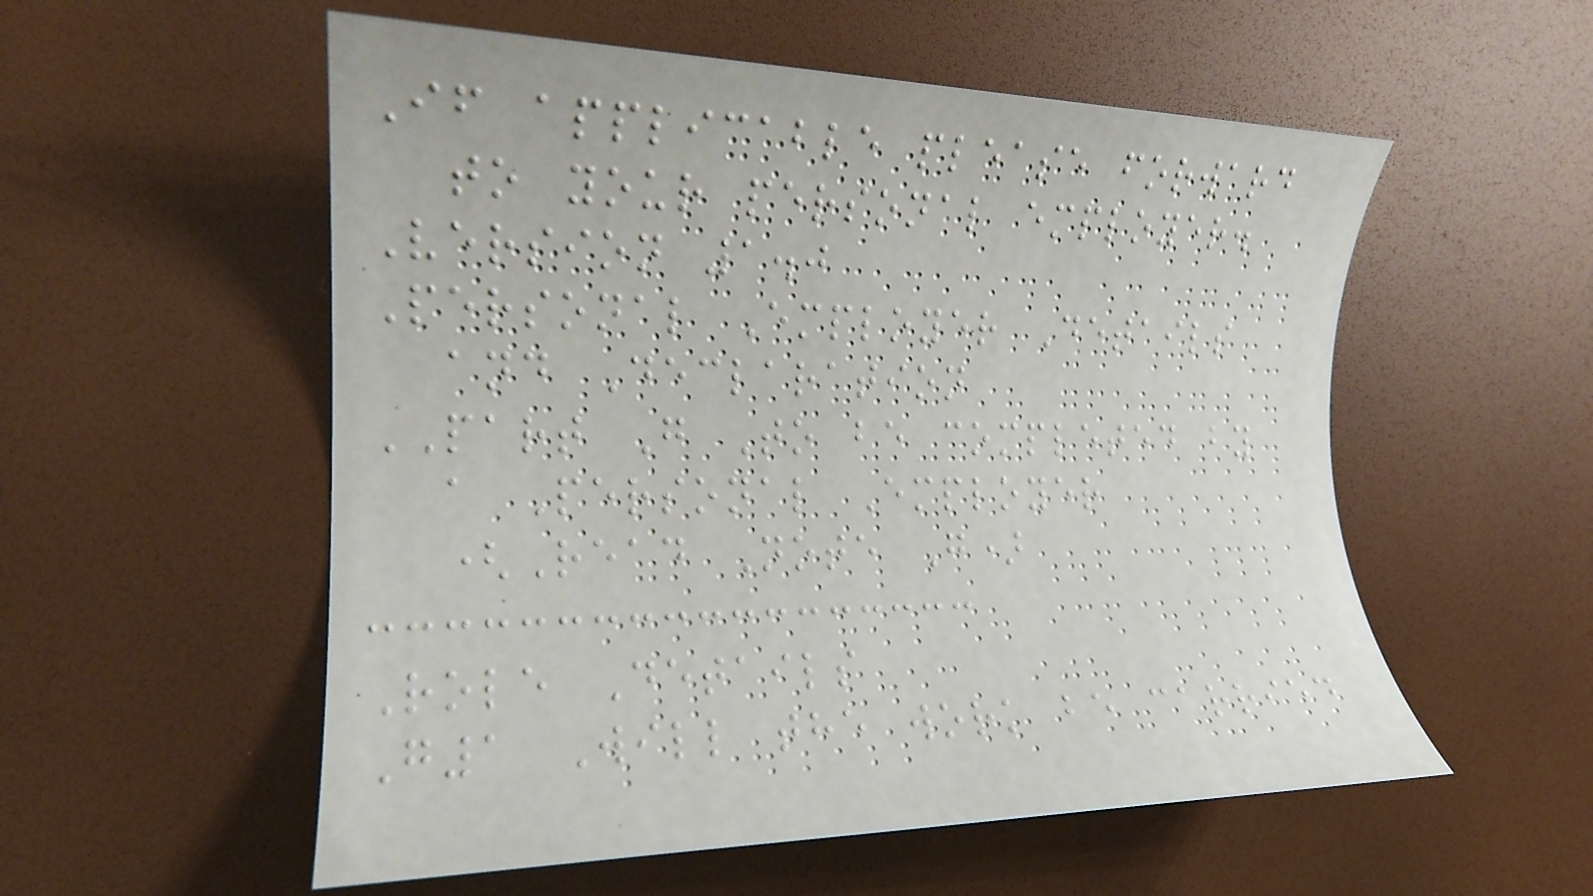If applicable please forward
to your personal employer.
Version 1.0
Personal Employer Details
and Declaration
PART G To be completed by
a Personal Employer
(Read Note G)
Role Details
G1 Will the work be carried
